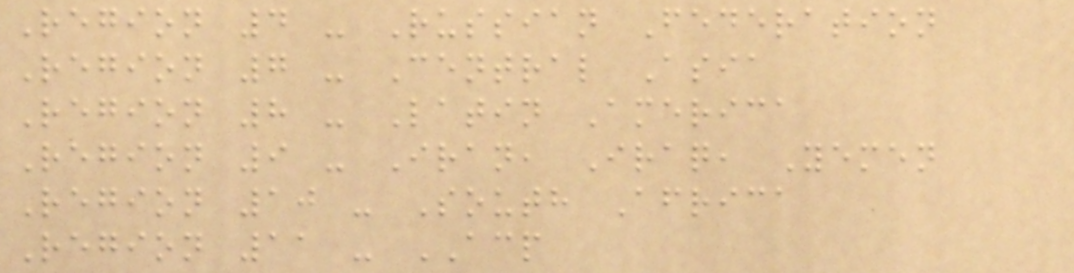Region 4 - Russian Federation
Region 7 - Central Asia
Region 8 - Latin America
Region 9 - Iran, Iraq, Yemen
Region 10 - South Africa
Region 11 - ACP
